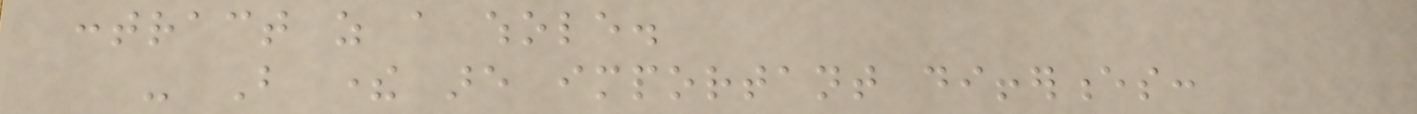contract as a whole.
- But there are important differences:
